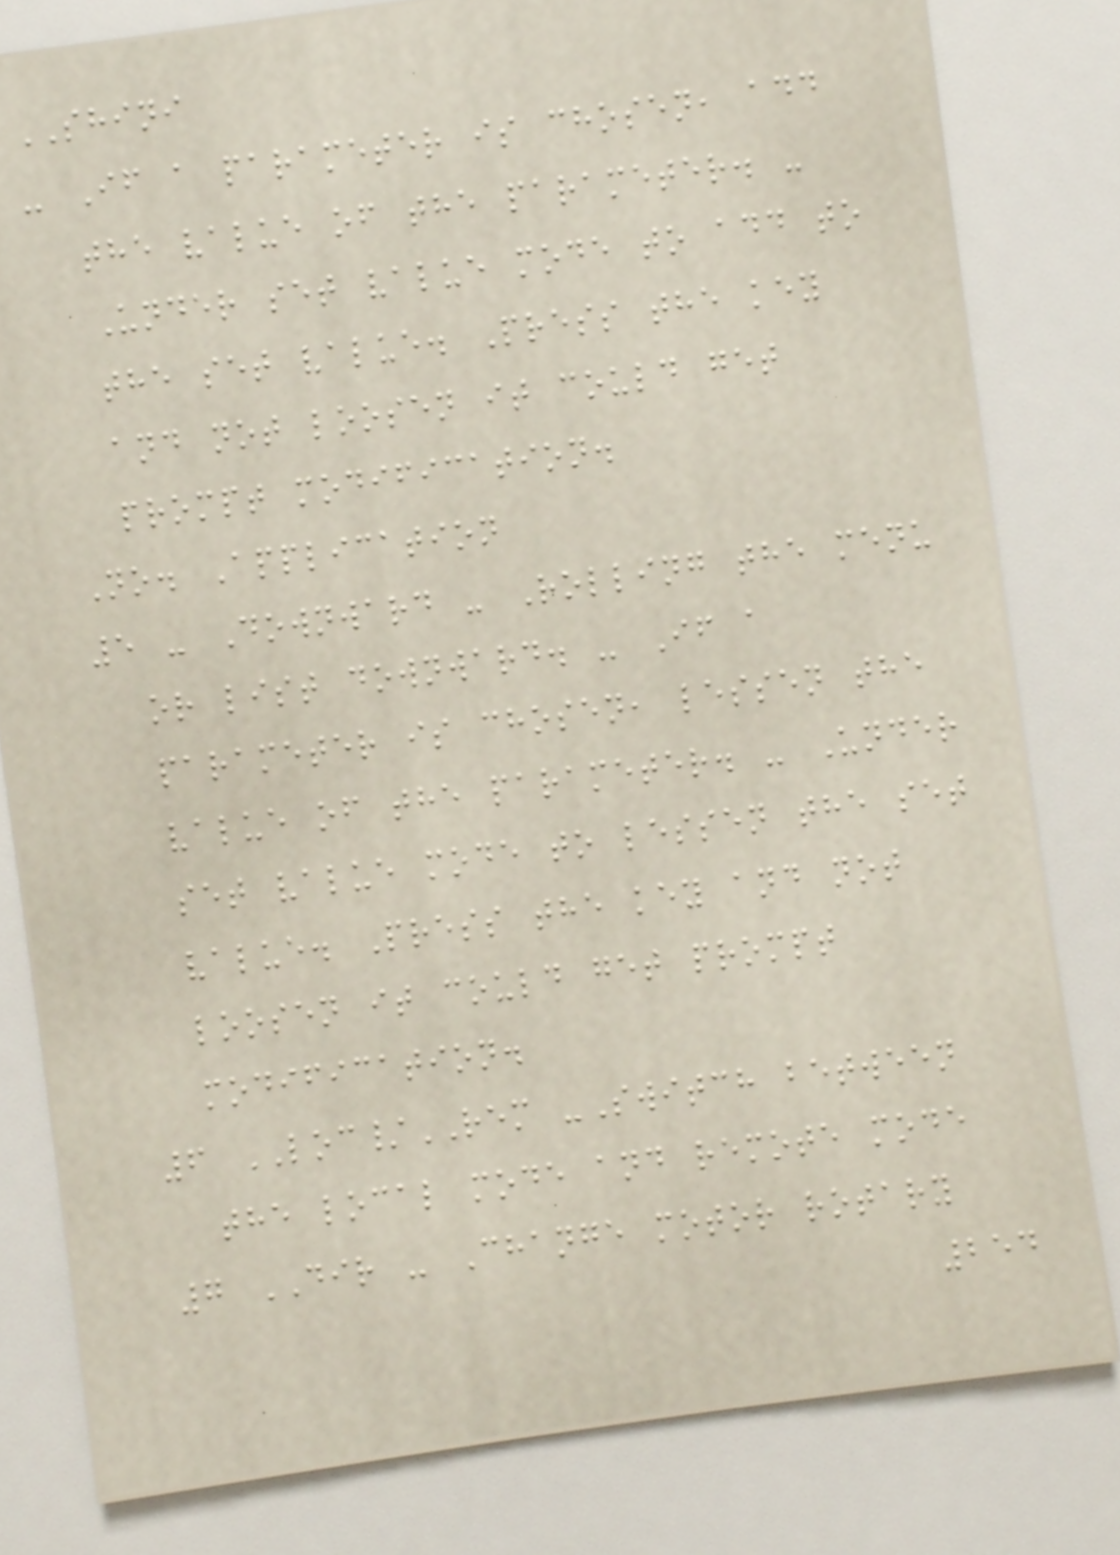SHINI
- If a parameter is chosen, add
the value of the parameter. -
Under set value mode to add to
the set value. Press the key
and not loosen it could get
prompt modification.
No. Application
5 - Downward - Rolling the menu
or list downward. - If a
parameter is chosen, lessen the
value of the parameter. - Under
set value mode to lessen the set
value. Press the key and not
loosen it could get prompt
modification.
6 LOC/REM -Switch between
the local mode and remote mode
7 DIR - Change motor rotary
254
